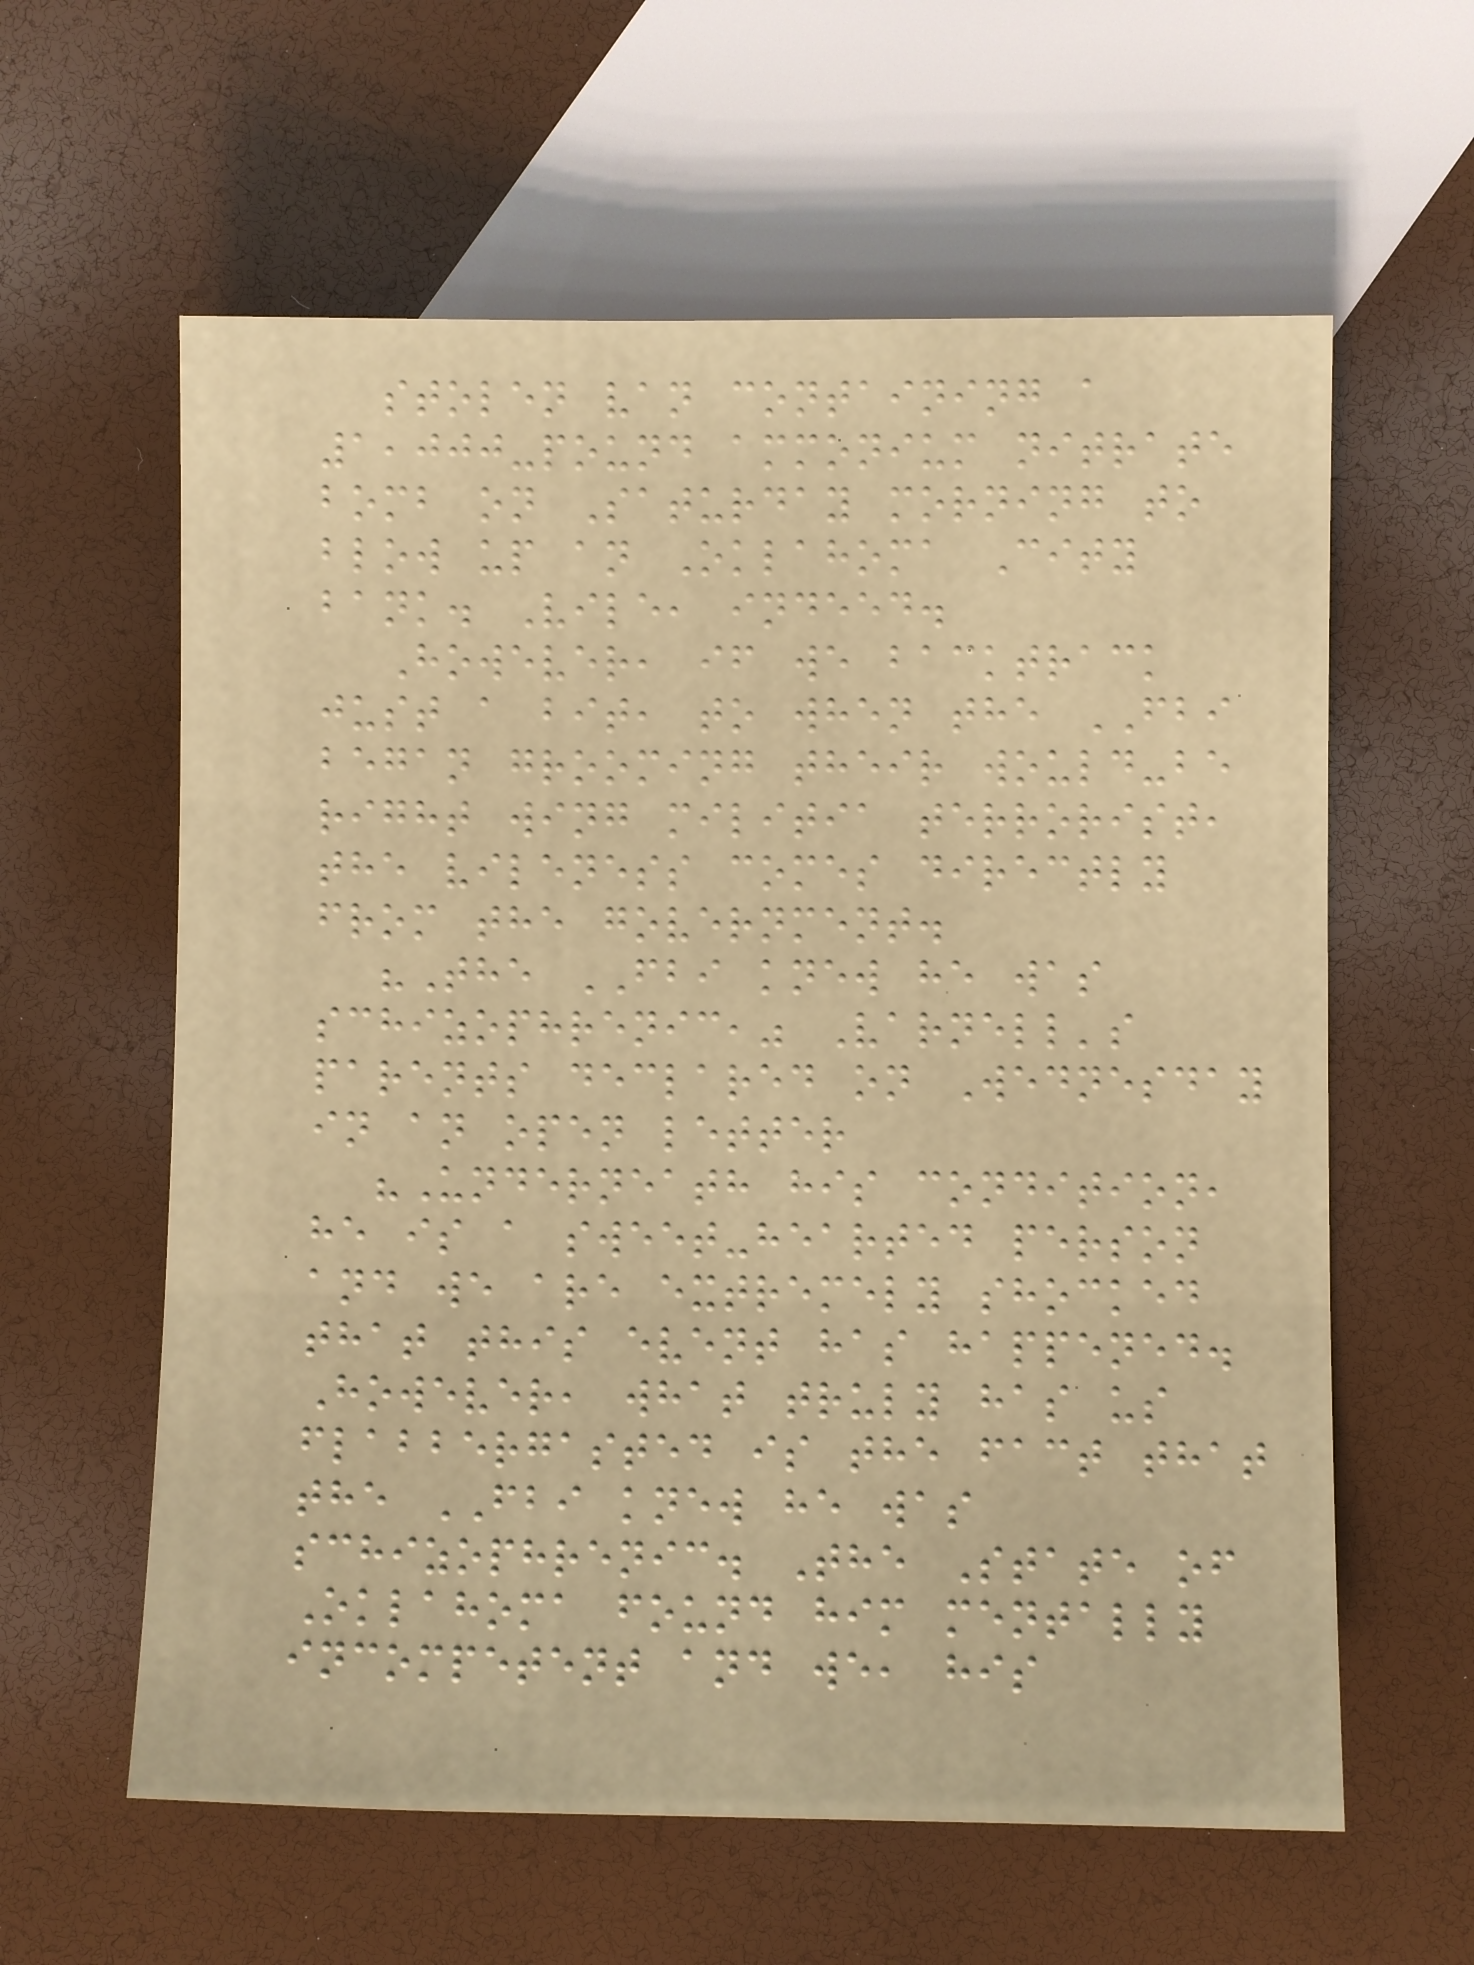stolen van containing a
1,000-pound ammonium nitrate
bomb on Saturday morning to
blow up an Oklahoma City
bank. Vile, indeed.
However, if we backtrack
just a bit, to when the FBI
began grooming their would-be
right wing militia terrorist,
the vileness comes directly
from the government.
"The FBI knew he was
schizophrenic," Varnell's
parents declared on Wednesday
in an open letter
"Underneath his condition,
he is a sweet-hearted person
and we are extremely shocked
that this event has happened.
However, what truly has us
flabbergasted is the fact that
the FBI knew he was
schizophrenic. The State of
Oklahoma found him mentally
incompetent and we, his
